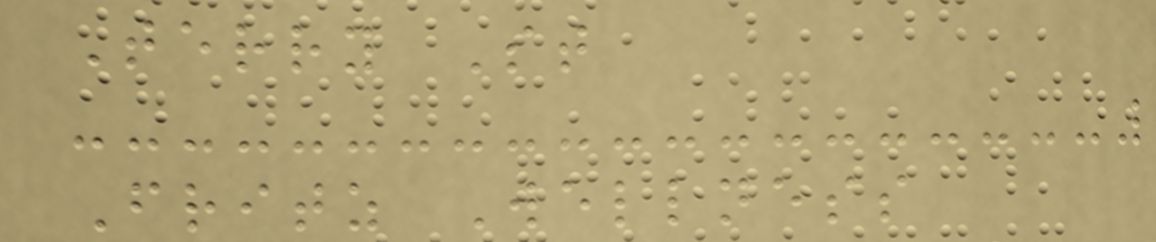Terry St
Fritz Wellness
